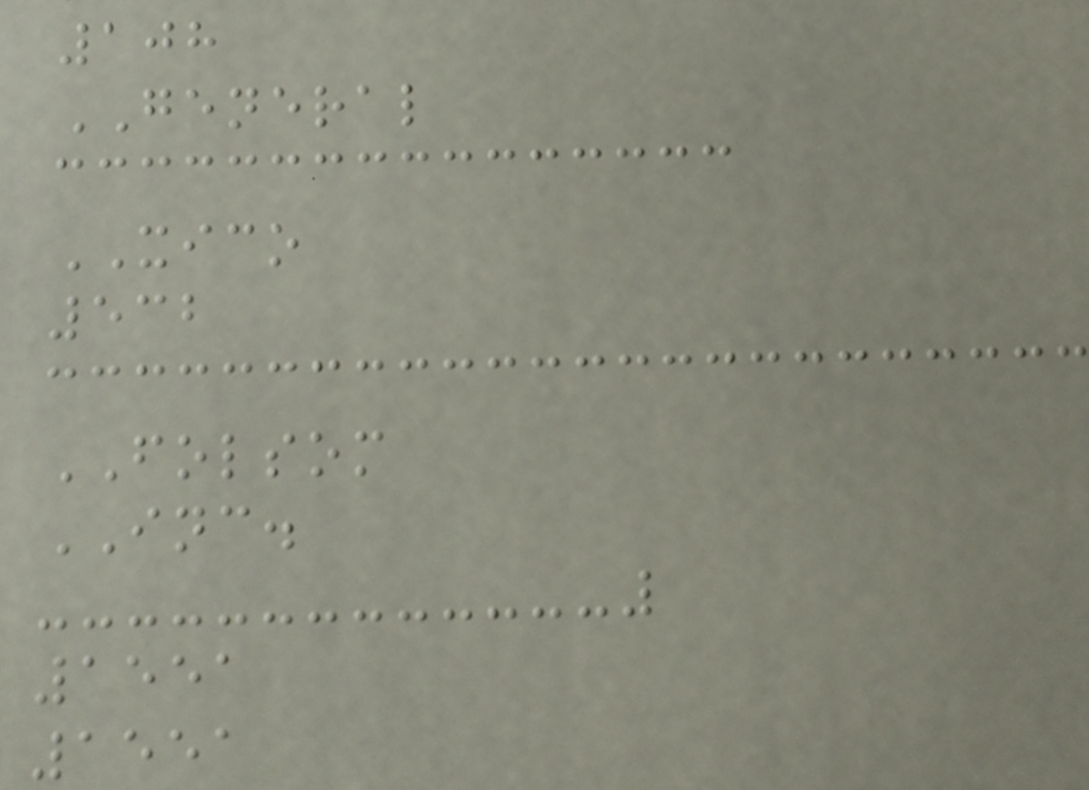108
GENERAL
XICO
532
FOLSOM
INC.
1551
1551
